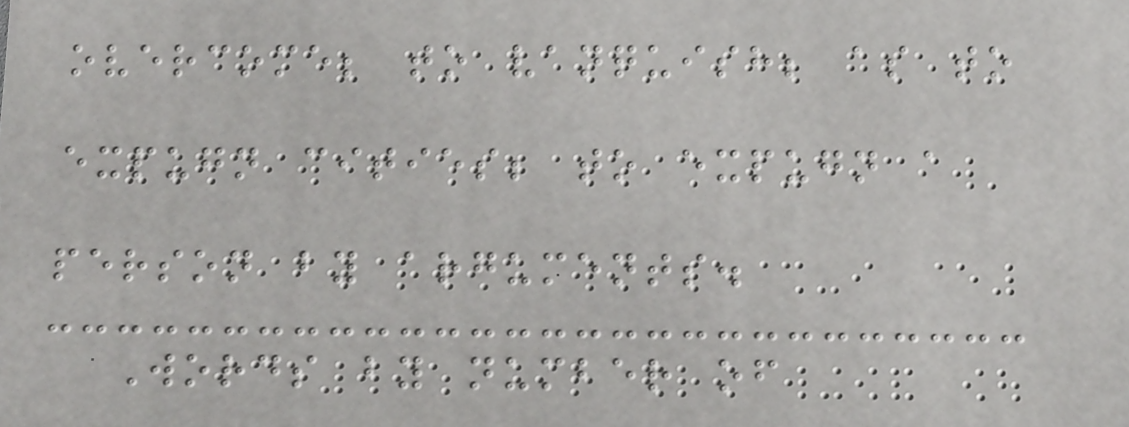overcome; to vanquish; as to
expugn cities; to expugn a
person by arguments.
Words by number of
